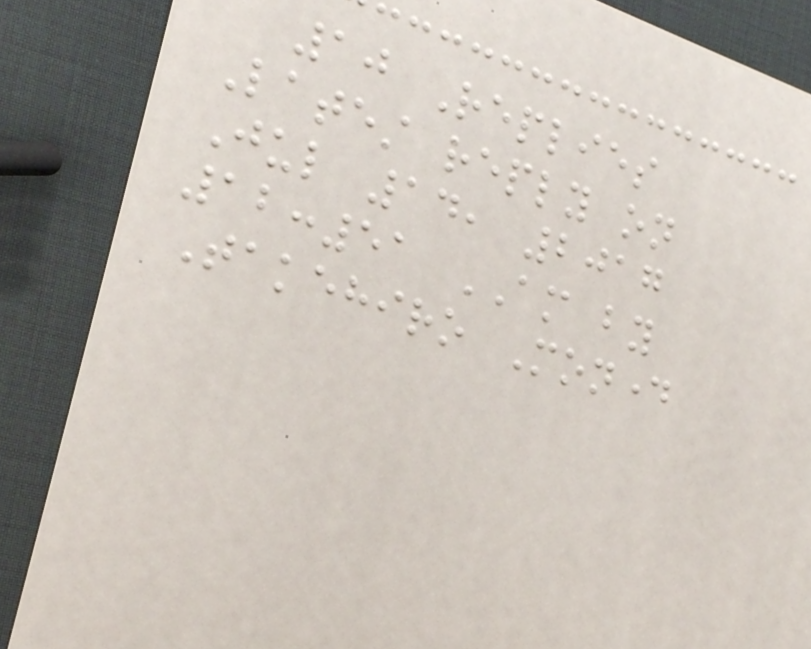10 Replies
Latest reply on
Jul 14, 2017
12:51 AM by
Takehiro Monday
